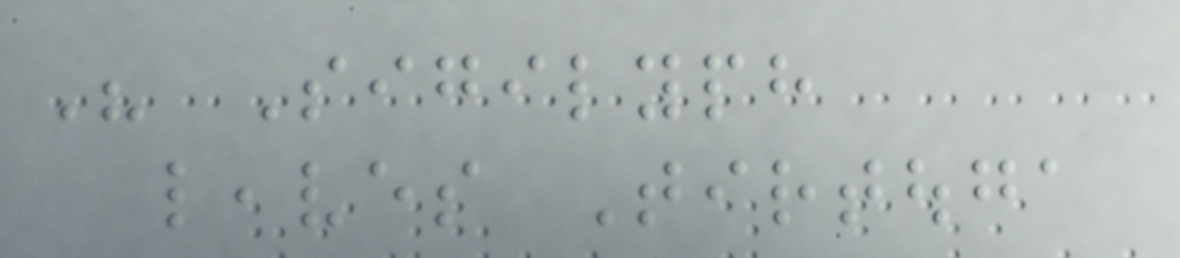His Sigilyph
leaves Tirtouga
